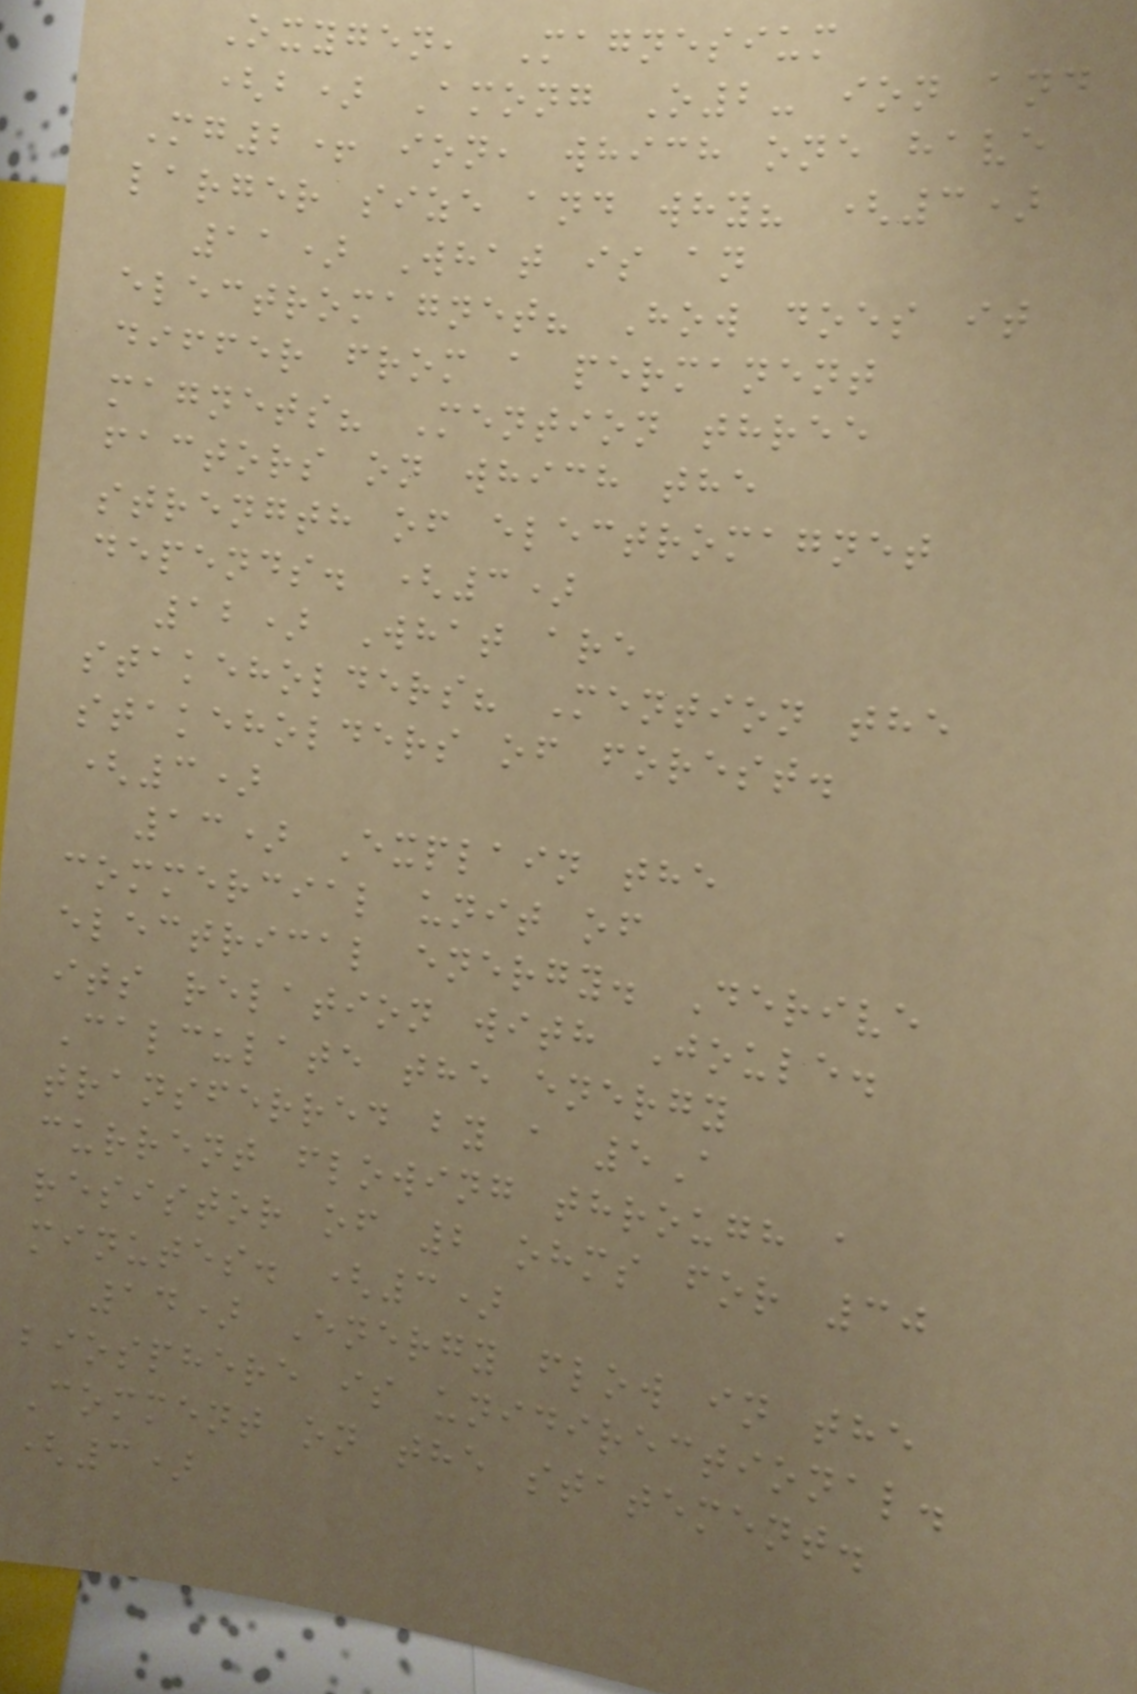Oxygen, Magnesium
(b) Among O2- ion and
Mg2+ ion, which one have
larger size and why? (3)
11) What is an
electromagnet? How does it
differ from a permanent
magnets? Mention three
factors on which the
strength of electromagnet
depends. (3)
12) What are
stakeholders? Mention the
stakeholders of forest.
(3)
13) Explain the
commercial unit of
electrical energy. Derive
its relation with Joule.
Calculate the energy
transferred by a 5A
current flowing through a
resistor of 2 ohms for 30
minutes. (3)
14) Energy flow in the
biosphere is unidirectional.
Comment on the statement.
(3)
